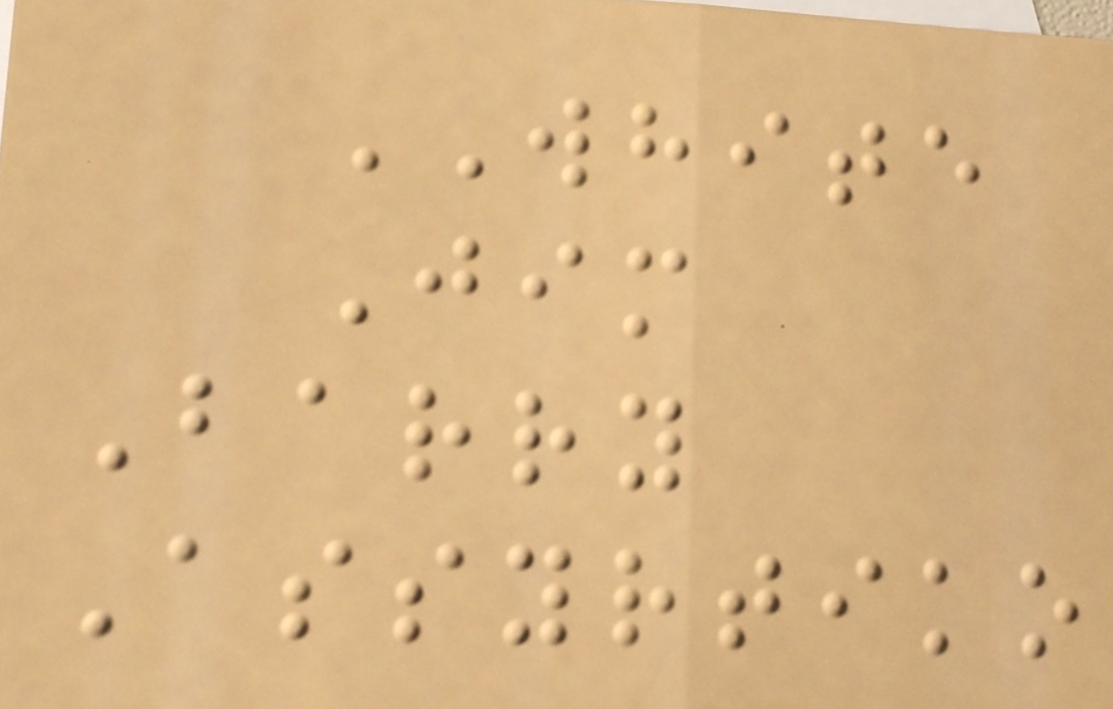WHITE
Jim
Barry
Assyrtiko
